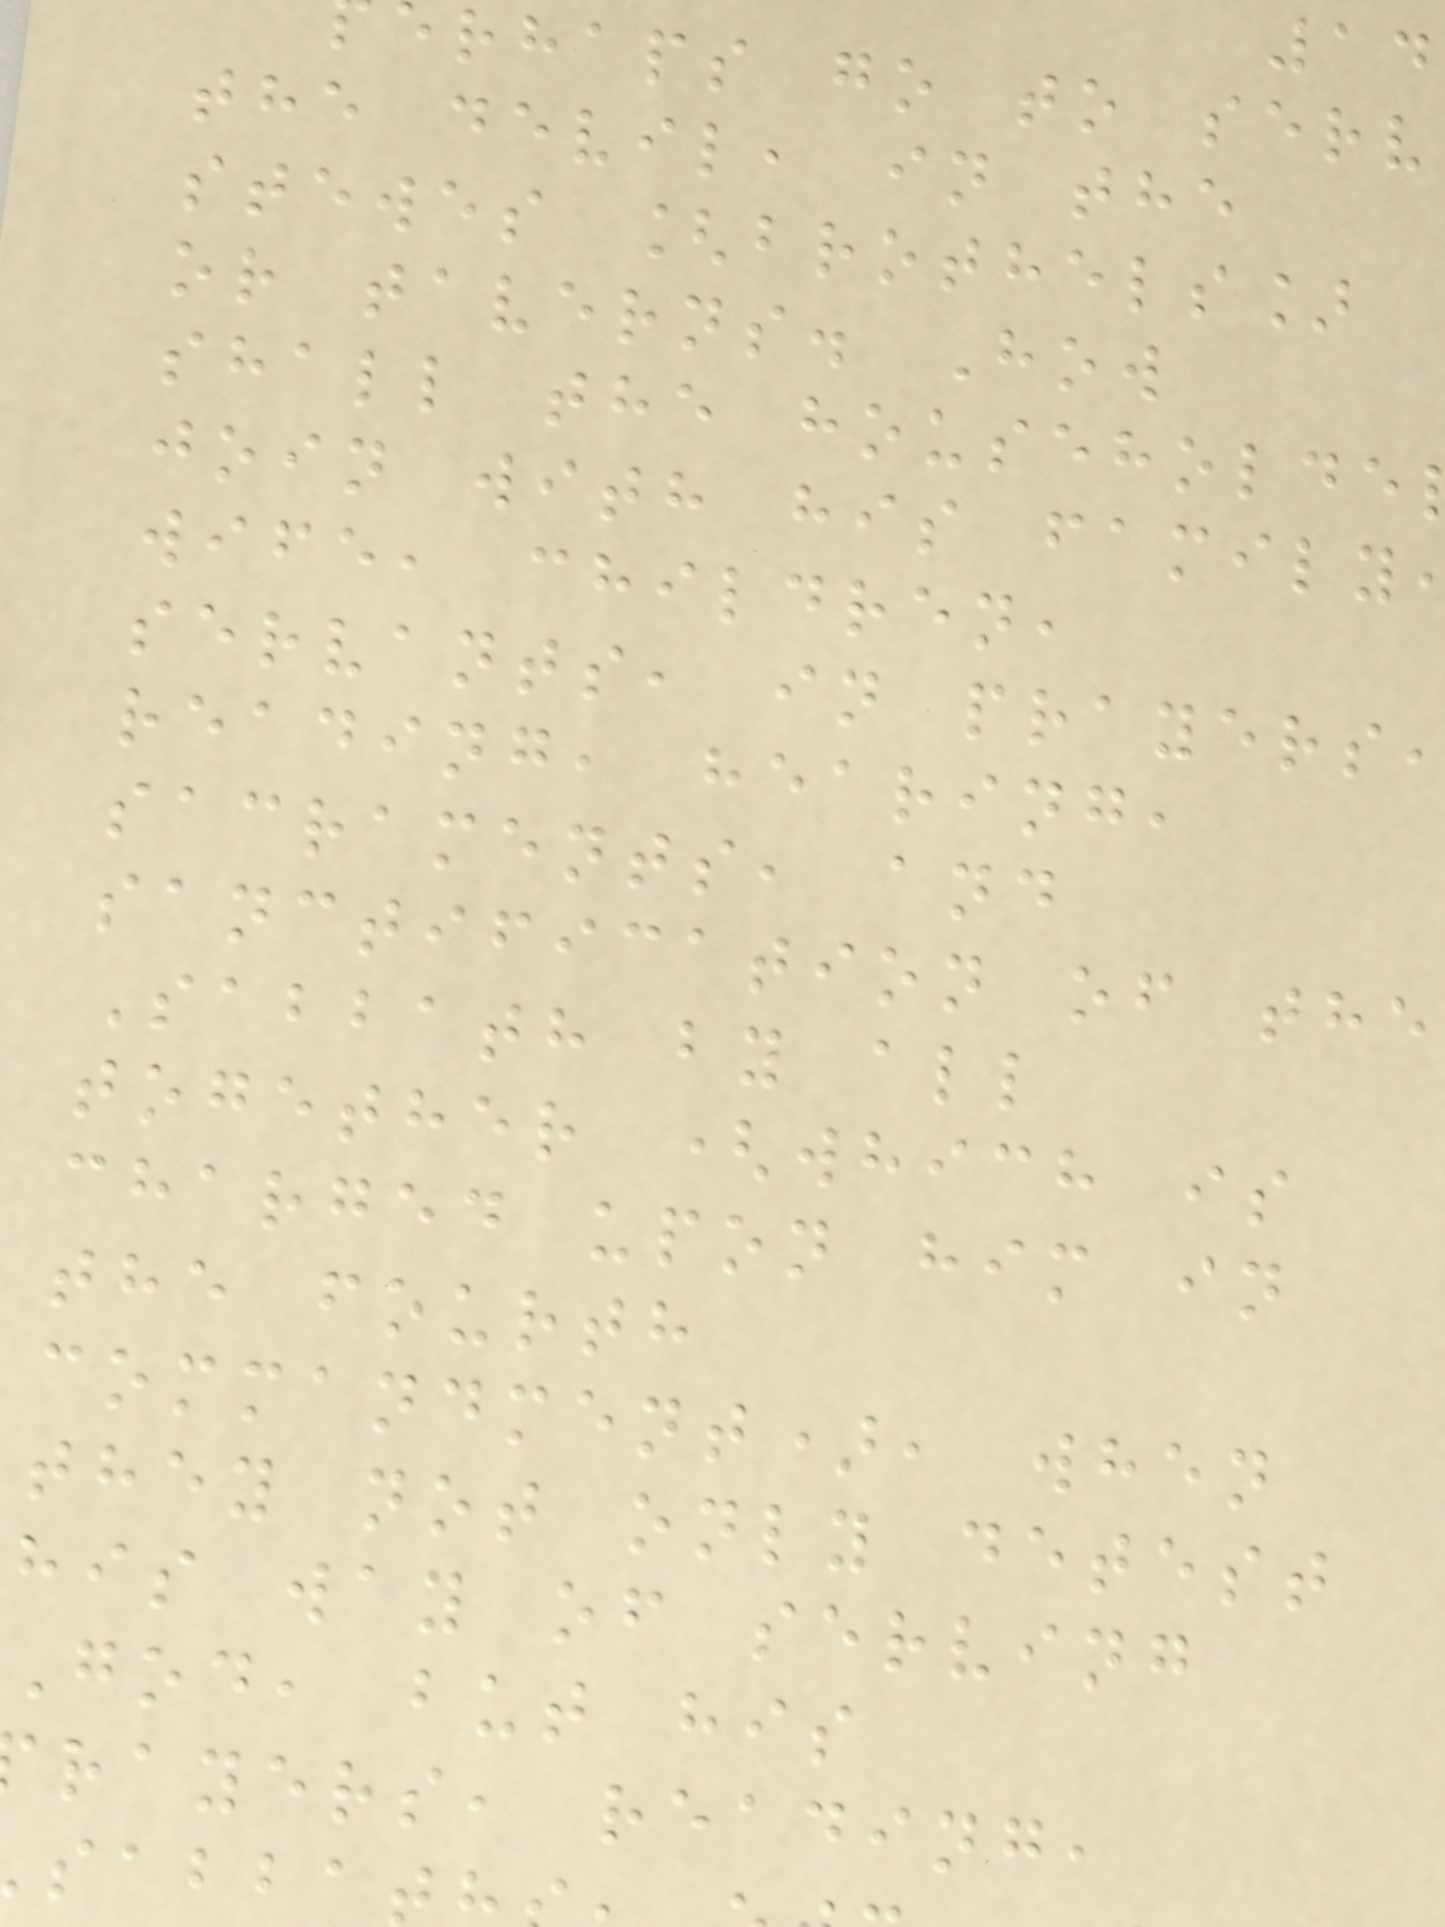rhaps go to serv
the devil, in the
stewes [brothels]
or taverns. How
shall the householde
join with his family
wife, children,
servants, in prayers,
reading, hearing,
sacraments, and
sanctification of the
Sabbath by all
together (which is
charged upon him in
the fourth
commandment), when
they not only detest
his way of serving
God, but his
rayers, reading,
